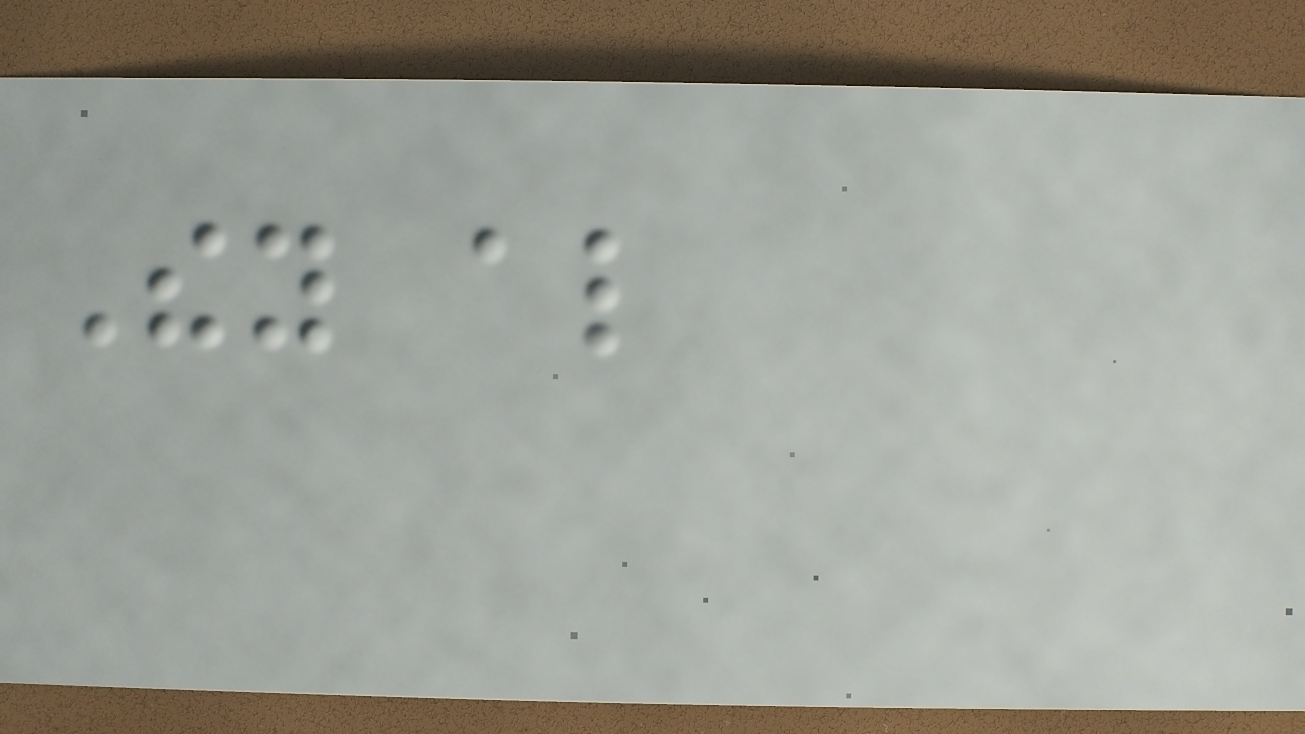They also
